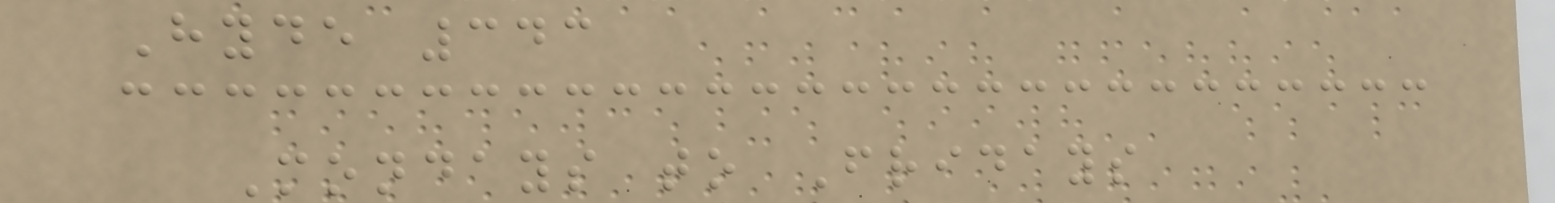Hyde 343
Mondays to Fridays
